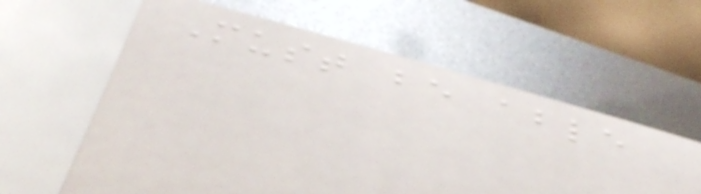Must be able
